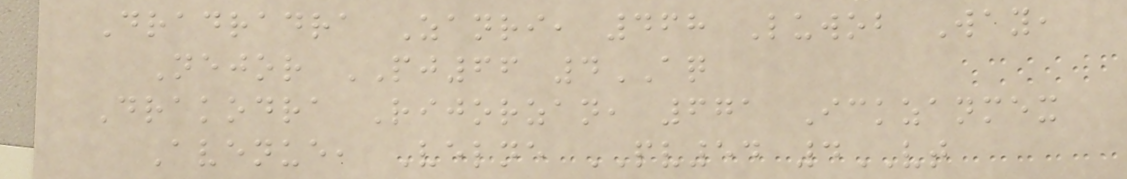Dradradra Zanri, 468 Luwob Way,
Nejor PJ66 4AQ
Drakodra Rijorzan, 671 Ickzanmex
Avenue, Velne PV54 4VT
